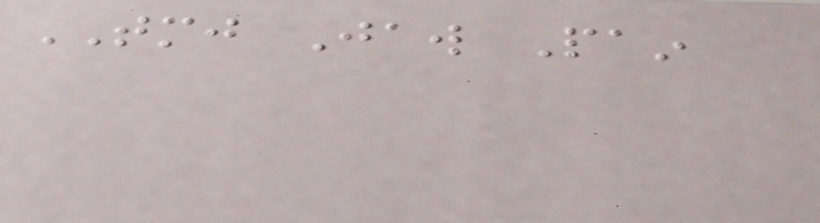TMJ Jaw Pain
